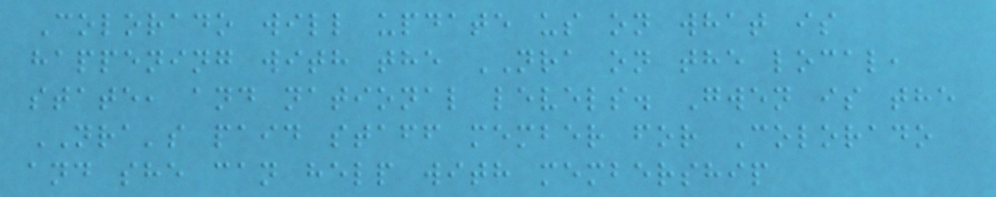Colorado will update us on what is
happening with the NRA on the local,
state, and national levels. Gwen is the
NRA's paid staff member for Colorado
and she can help with membership
